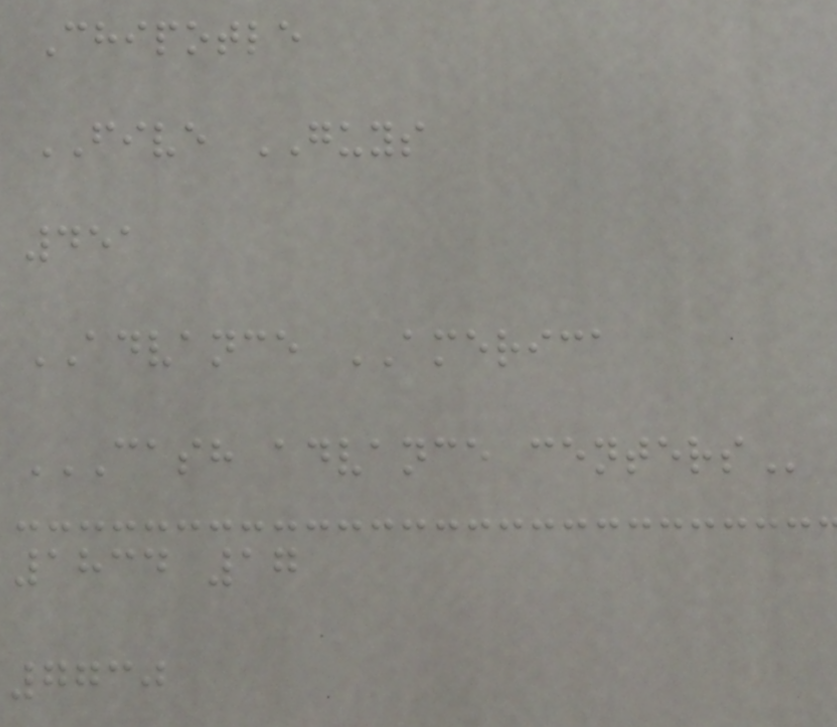Chipotle
FIVE GUYS
451
ADVANCE AMERICA
CASH ADVANCE CENTERS
1834 17
7730
